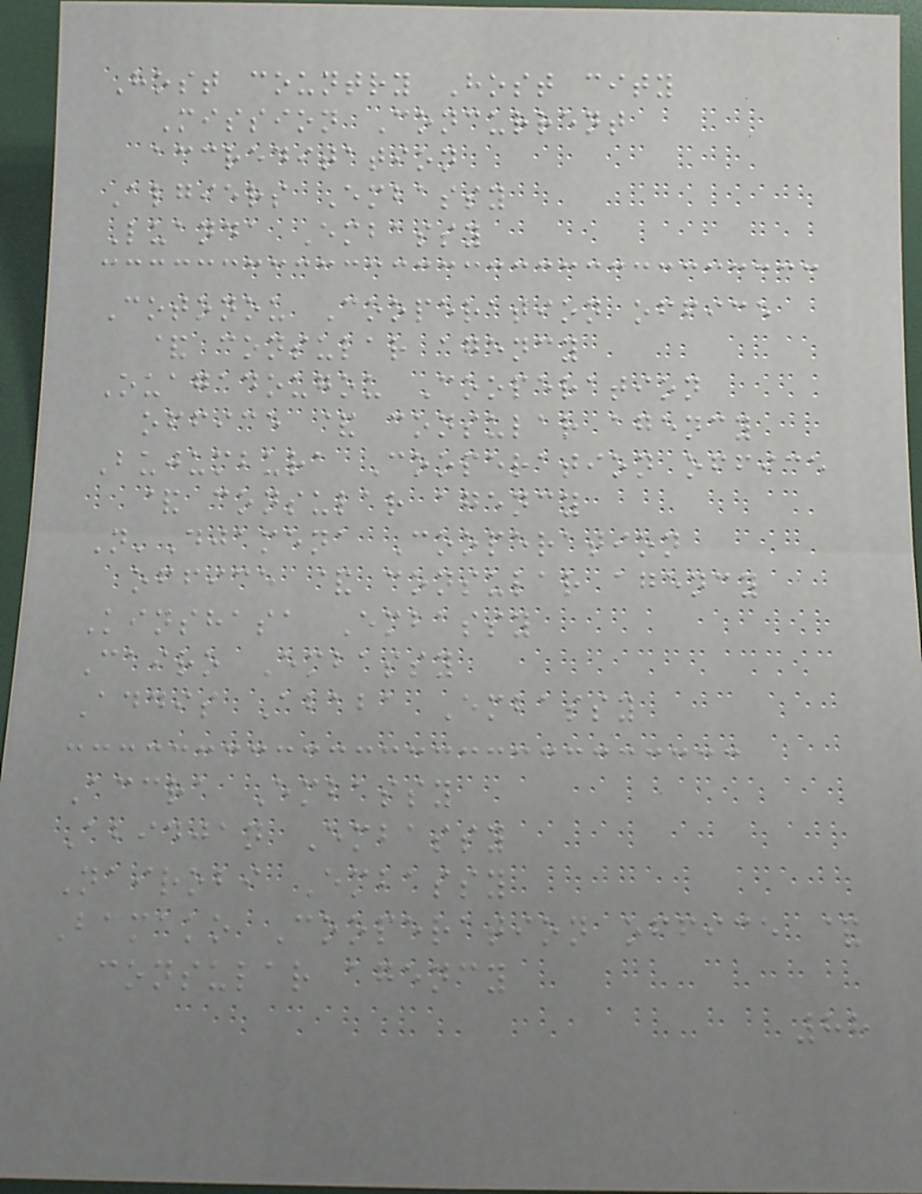Host country Host city
Mission Concurrent
accreditation
Algiers Embassy
Luanda Embassy
Cotonou Cooperation office
& consular agency
Ouagadougou Cooperation
office & consular agency
Bujumbura Cooperation office
& consular agency
N'Djamena Cooperation
office & consular agency
Kinshasa Embassy
Cairo Embassy
Addis Ababa Embassy
Accra Embassy
Abidjan Embassy
Nairobi Embassy
Bamako Cooperation office &
consular agency
88
